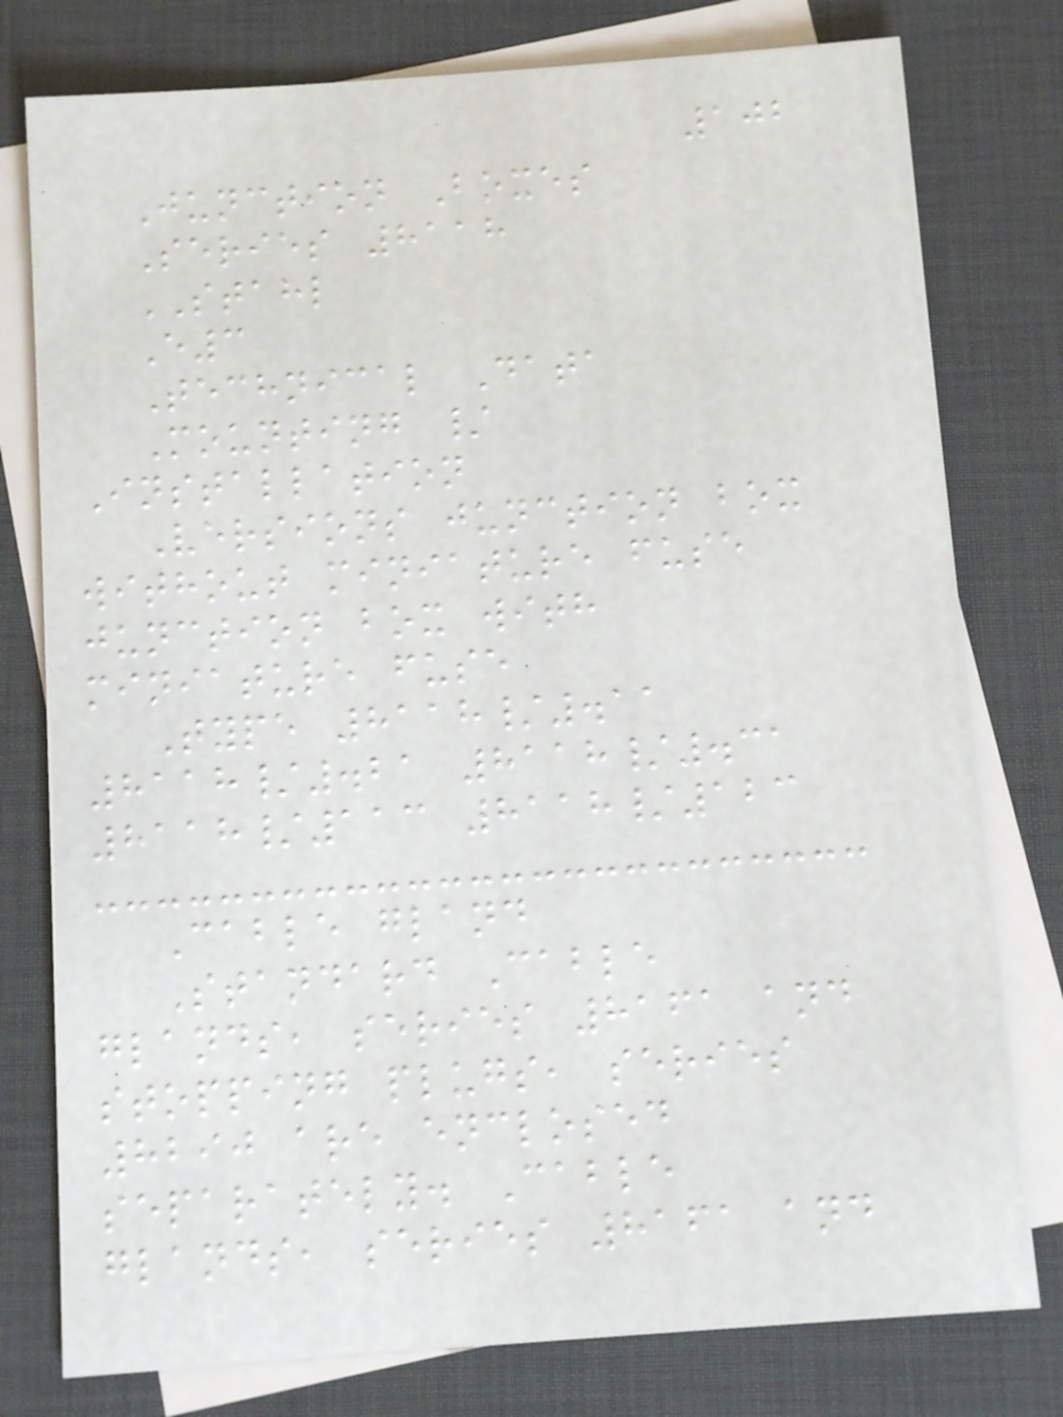102
Junction Boxes
Series 8118
STAHL
E3
Technical Data
Mounting /
Installation
Versions junction box
without miniature fuse
junction box with
miniature fuse
Type 8118/.11
8118/.21 8118/.31
8118/113 8118/123
Cable gland
Standard Cable
glands, series 8161 and
stopping plugs, series
8290 are enclosed
separately. Cable
glands, series 8161 and
